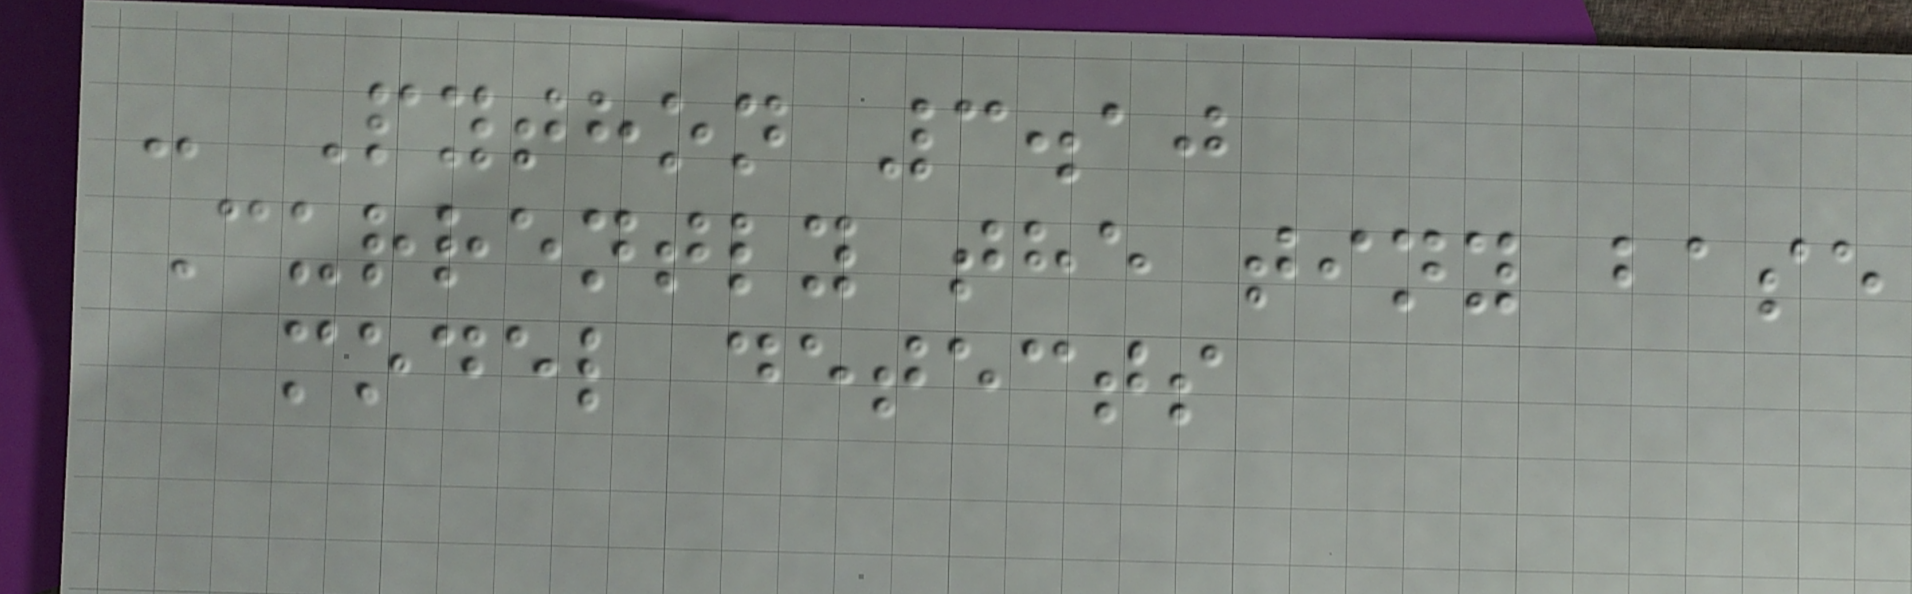- Python 3.10
Currently the tiny base
model detects
